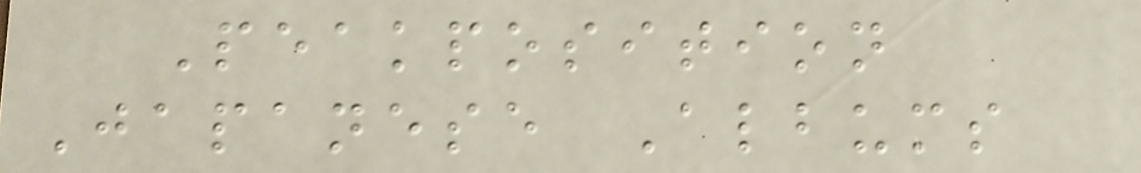Peakposition
Japanese Albums
